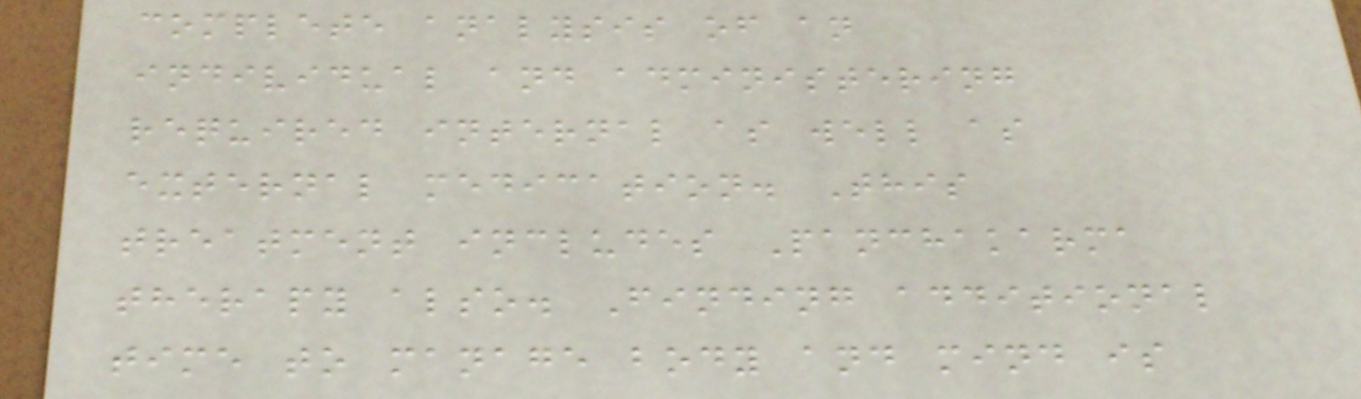complete analysis of an
individual and administering
required internal as well as
external medication. This
treatment includes Panchakarma
therapy also. Finding additional
time to manage body and mind is
